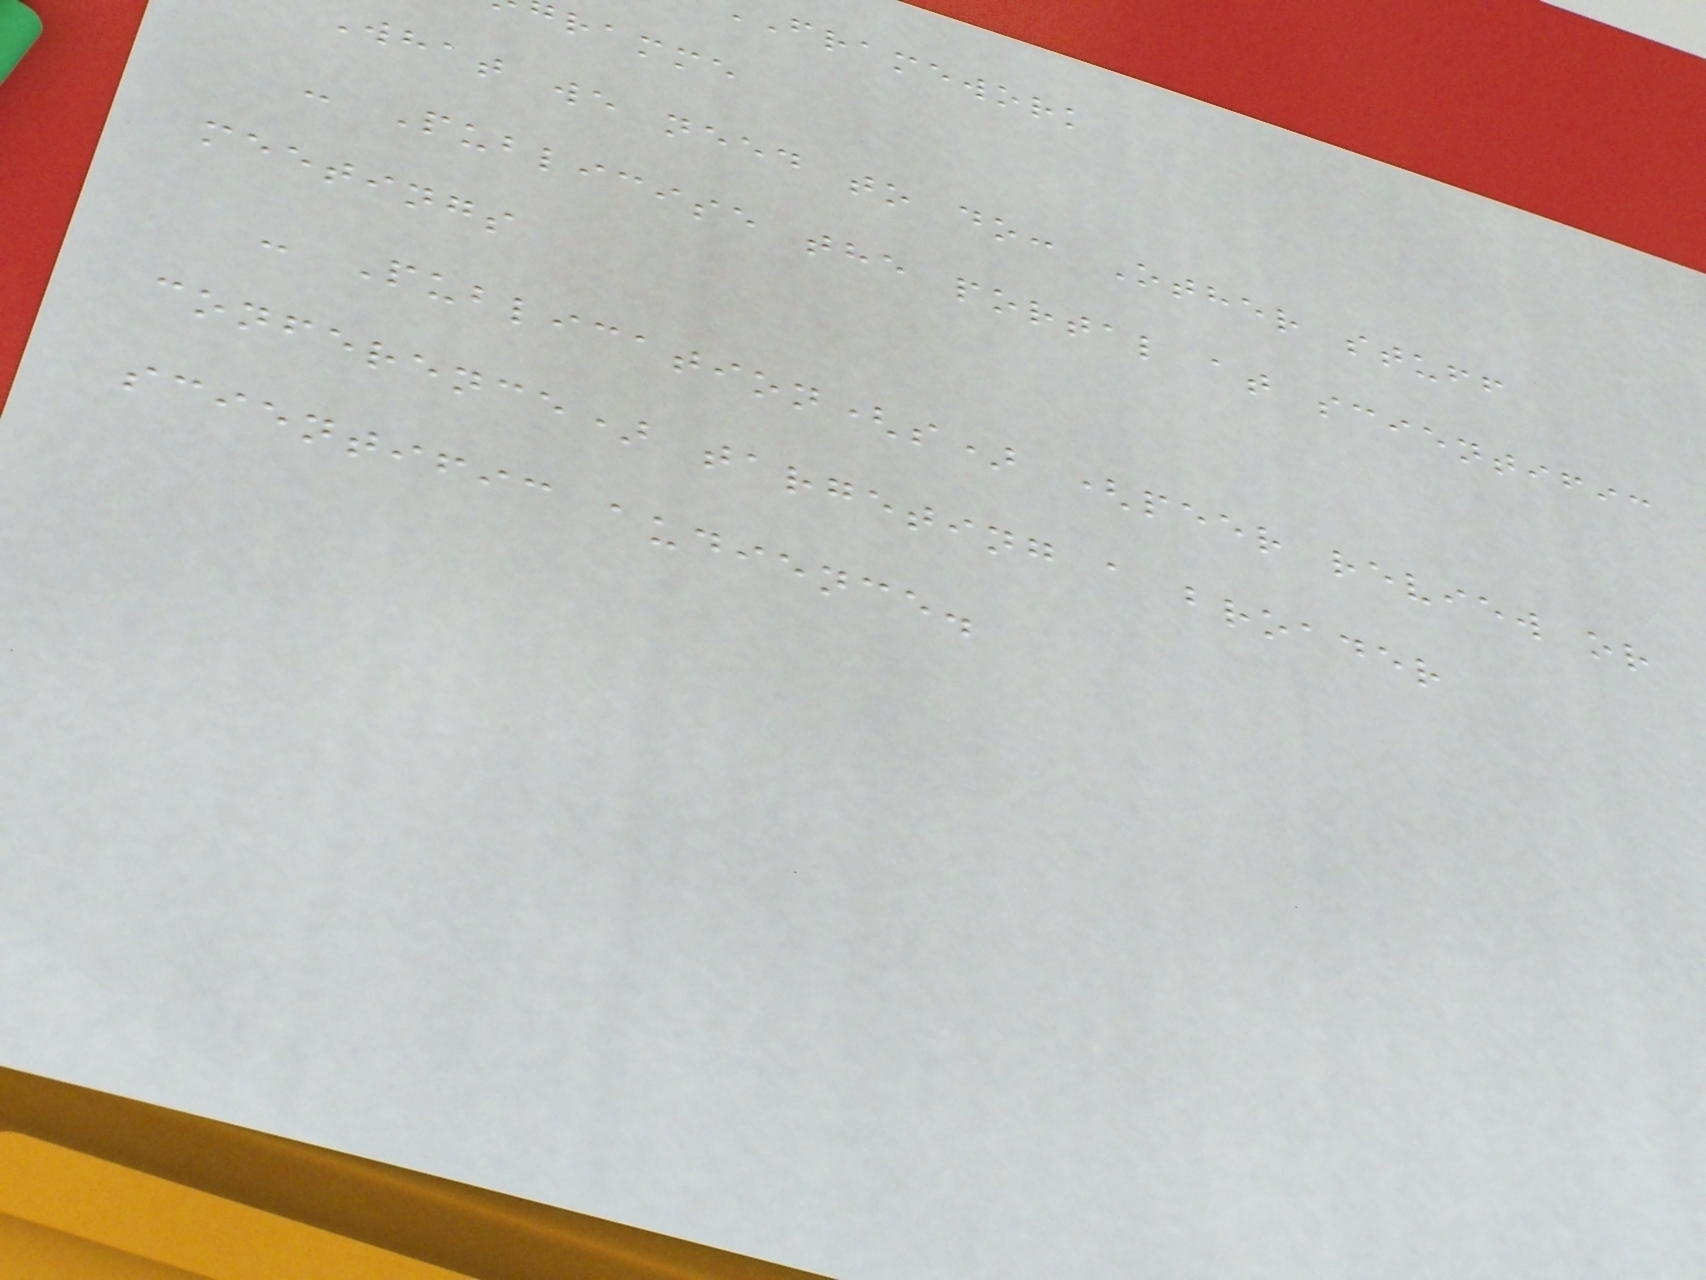framework
ramme
What we need to do: Other stuff
- Publicise the portal at scientific
meetings
- Publication(s) (peer review or
conference) targeting a broader
scientific audience.
